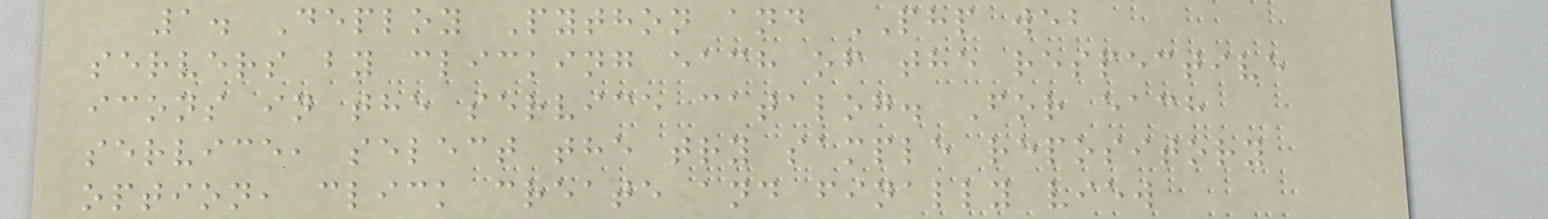1. Deploy Python and PHP web
servers by clicking each of the respective
icons in the service catalog. For each
service, select the try sample repository
option, click create and finally view
